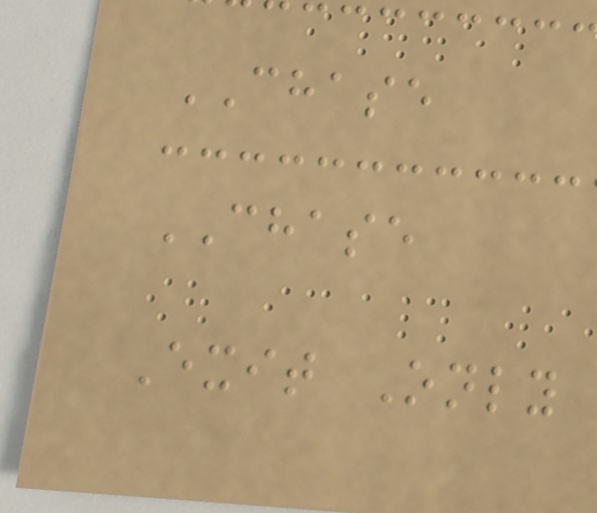CHASE
CHASE
Exit Only
